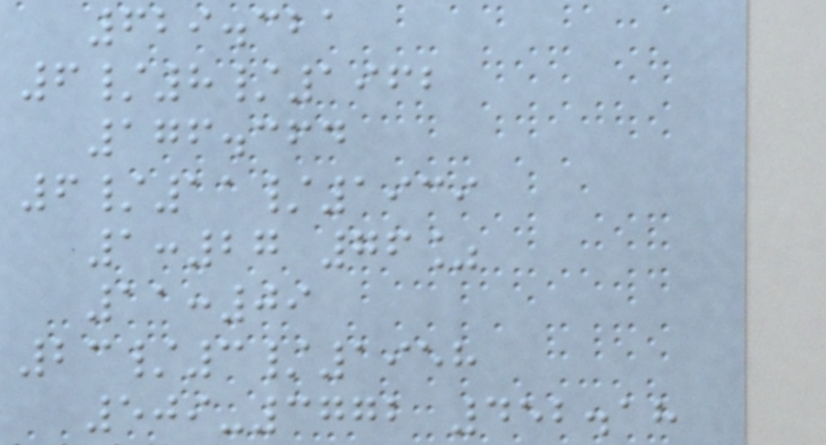629.321
6/8/1962
176.364
6/11/1939
1:27 76%
11:09
23/3/1958
509-3772 452.18
